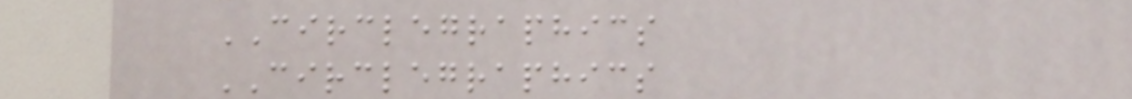CIRCLEGRAPHICS
CIRCLEGRAPHICS
